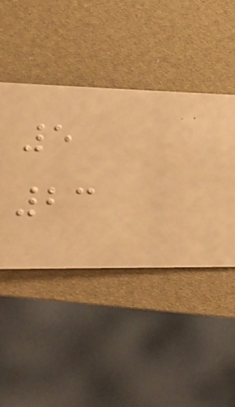5
23
